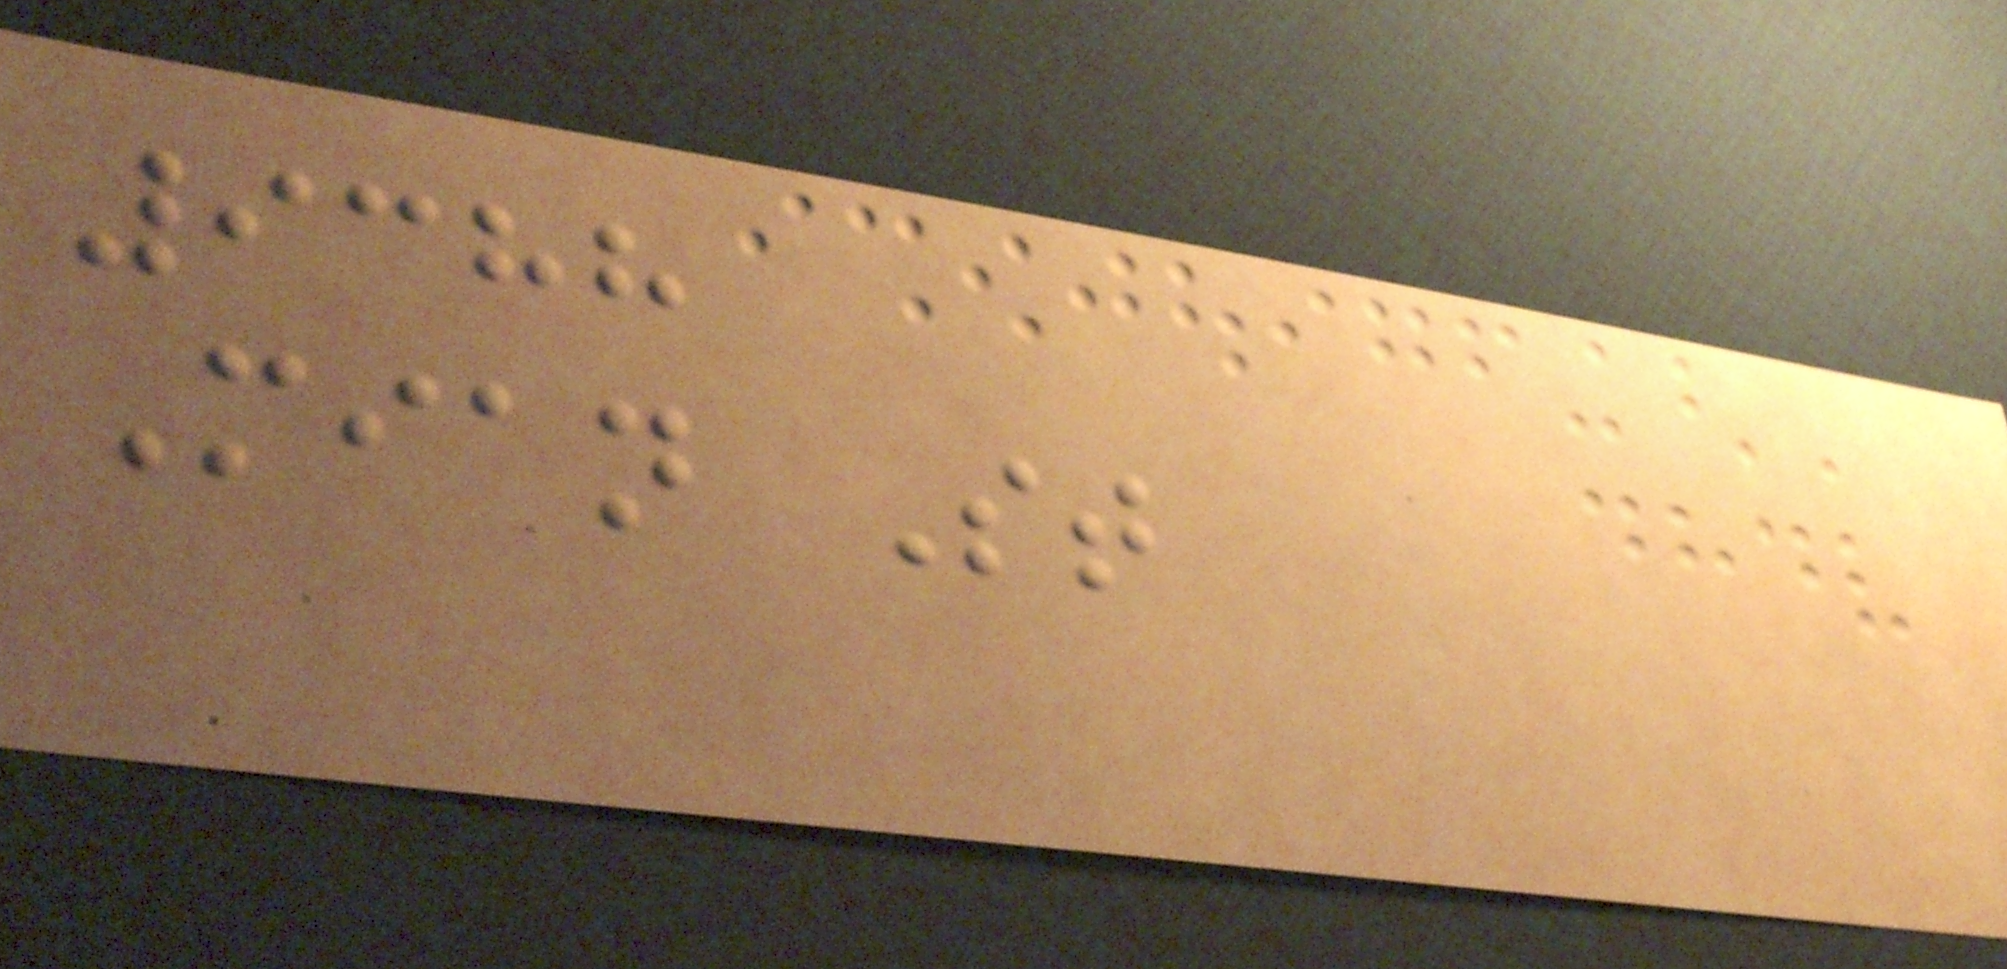9388
Mian St
